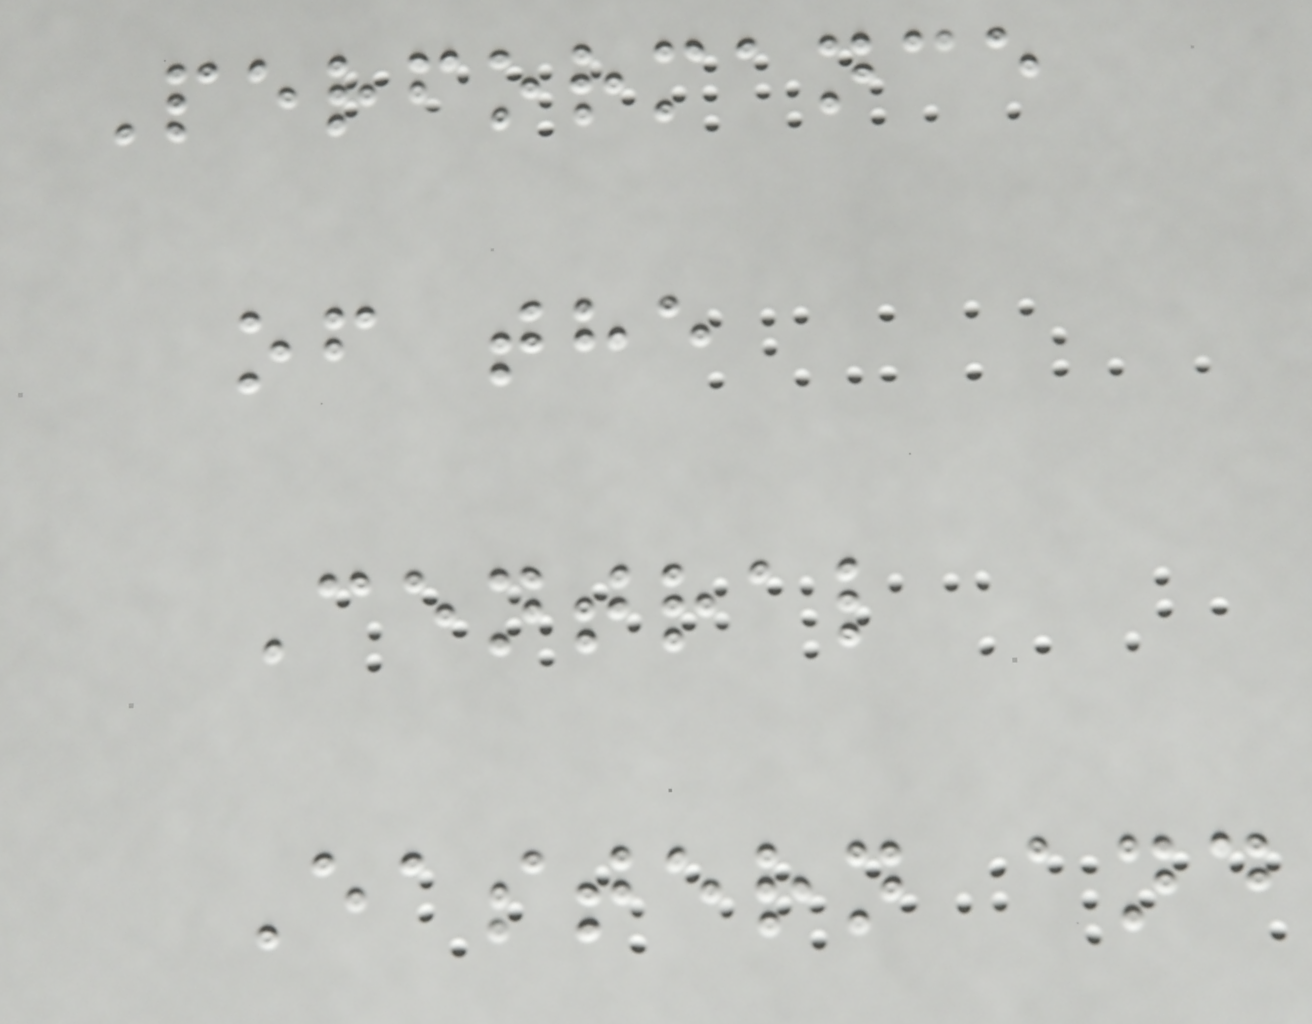Performance
of the
Central
Eastern and
